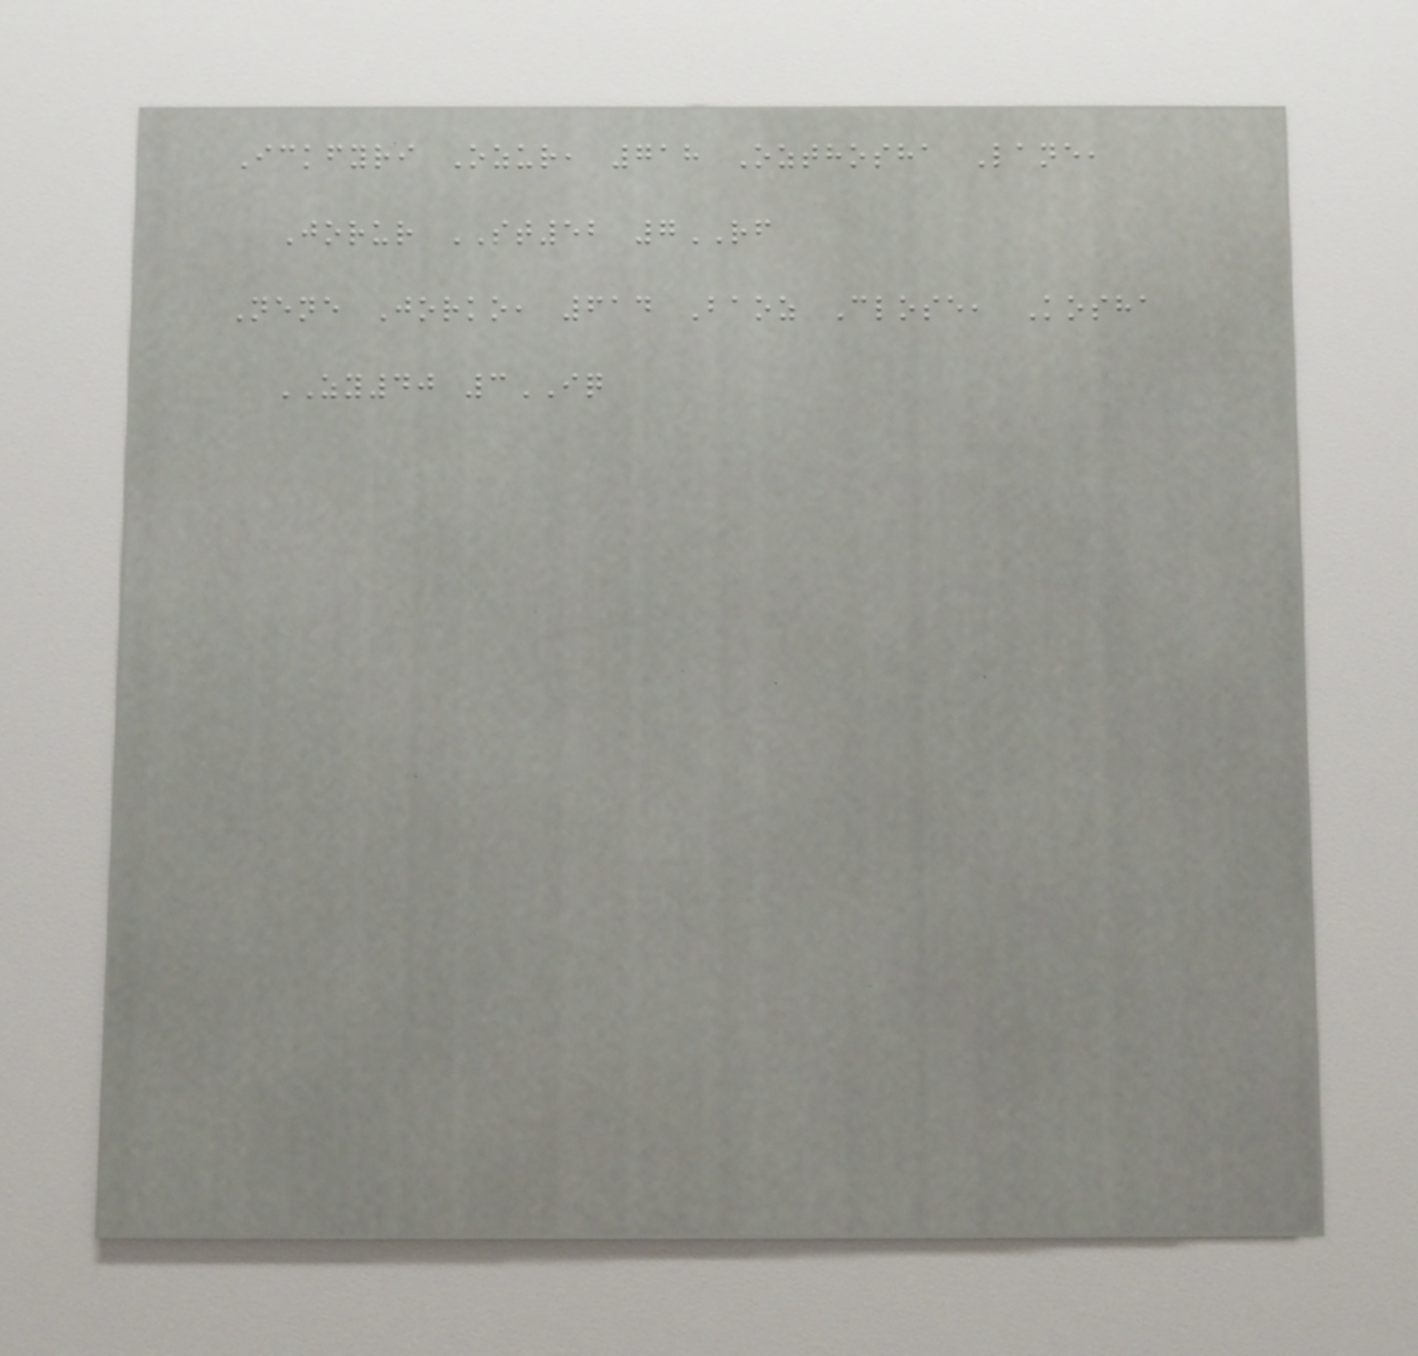Ickfyri Ozur, 718 Ozthosha Lane,
Jorur ST52 7RF
Nene Jorko, 614 Baoz Close, Kosha
ZY40 3IQ
